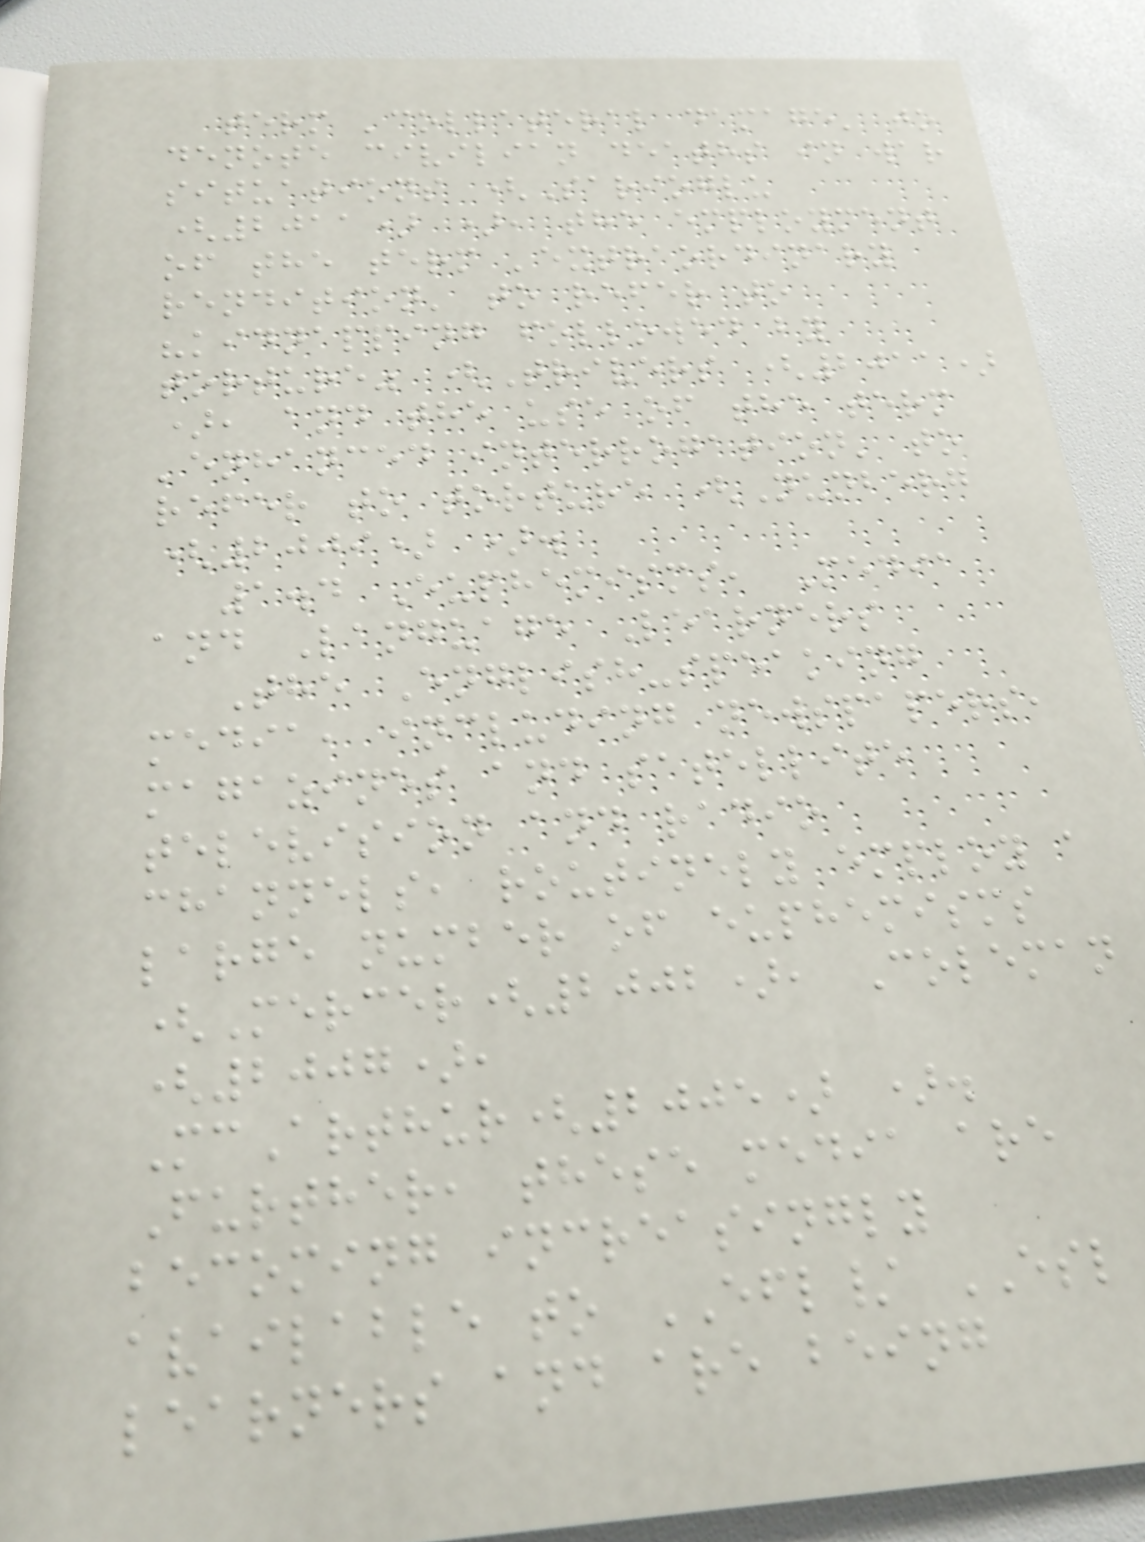term 'collateral damage' to
denote civilian deaths in war
situations (Sarioglu
(2011) ), the employment
of the term 'extraordinary
rendition' to refer to
"kidnapping followed by
torture" (Trivers (2011)
), and the use of the term
'enhanced interrogation' to
refer to torture (Nunberg
(2009) ).
1.4 Euphemisms, Media
and Language Learners
The English-speaking
media, including newspapers,
magazines and satellite
television and radio
channels, routinely employ a
large number of euphemisms
(Mercer(2002), Coleman
(2007),
McArthur(2005) ).
Further, these media are
becoming increasingly
available to EFL/ ESL
learners and are being
